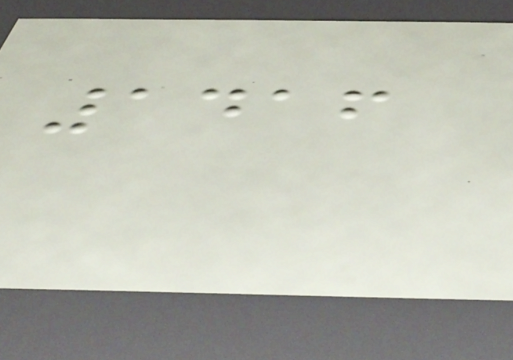1416
